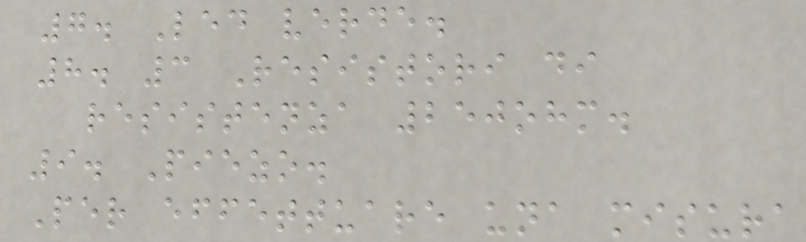7. Led verde.
8. 3 Resistori di
resistenza 250ohm.
9. Piezo.
Per effettuare una misura
